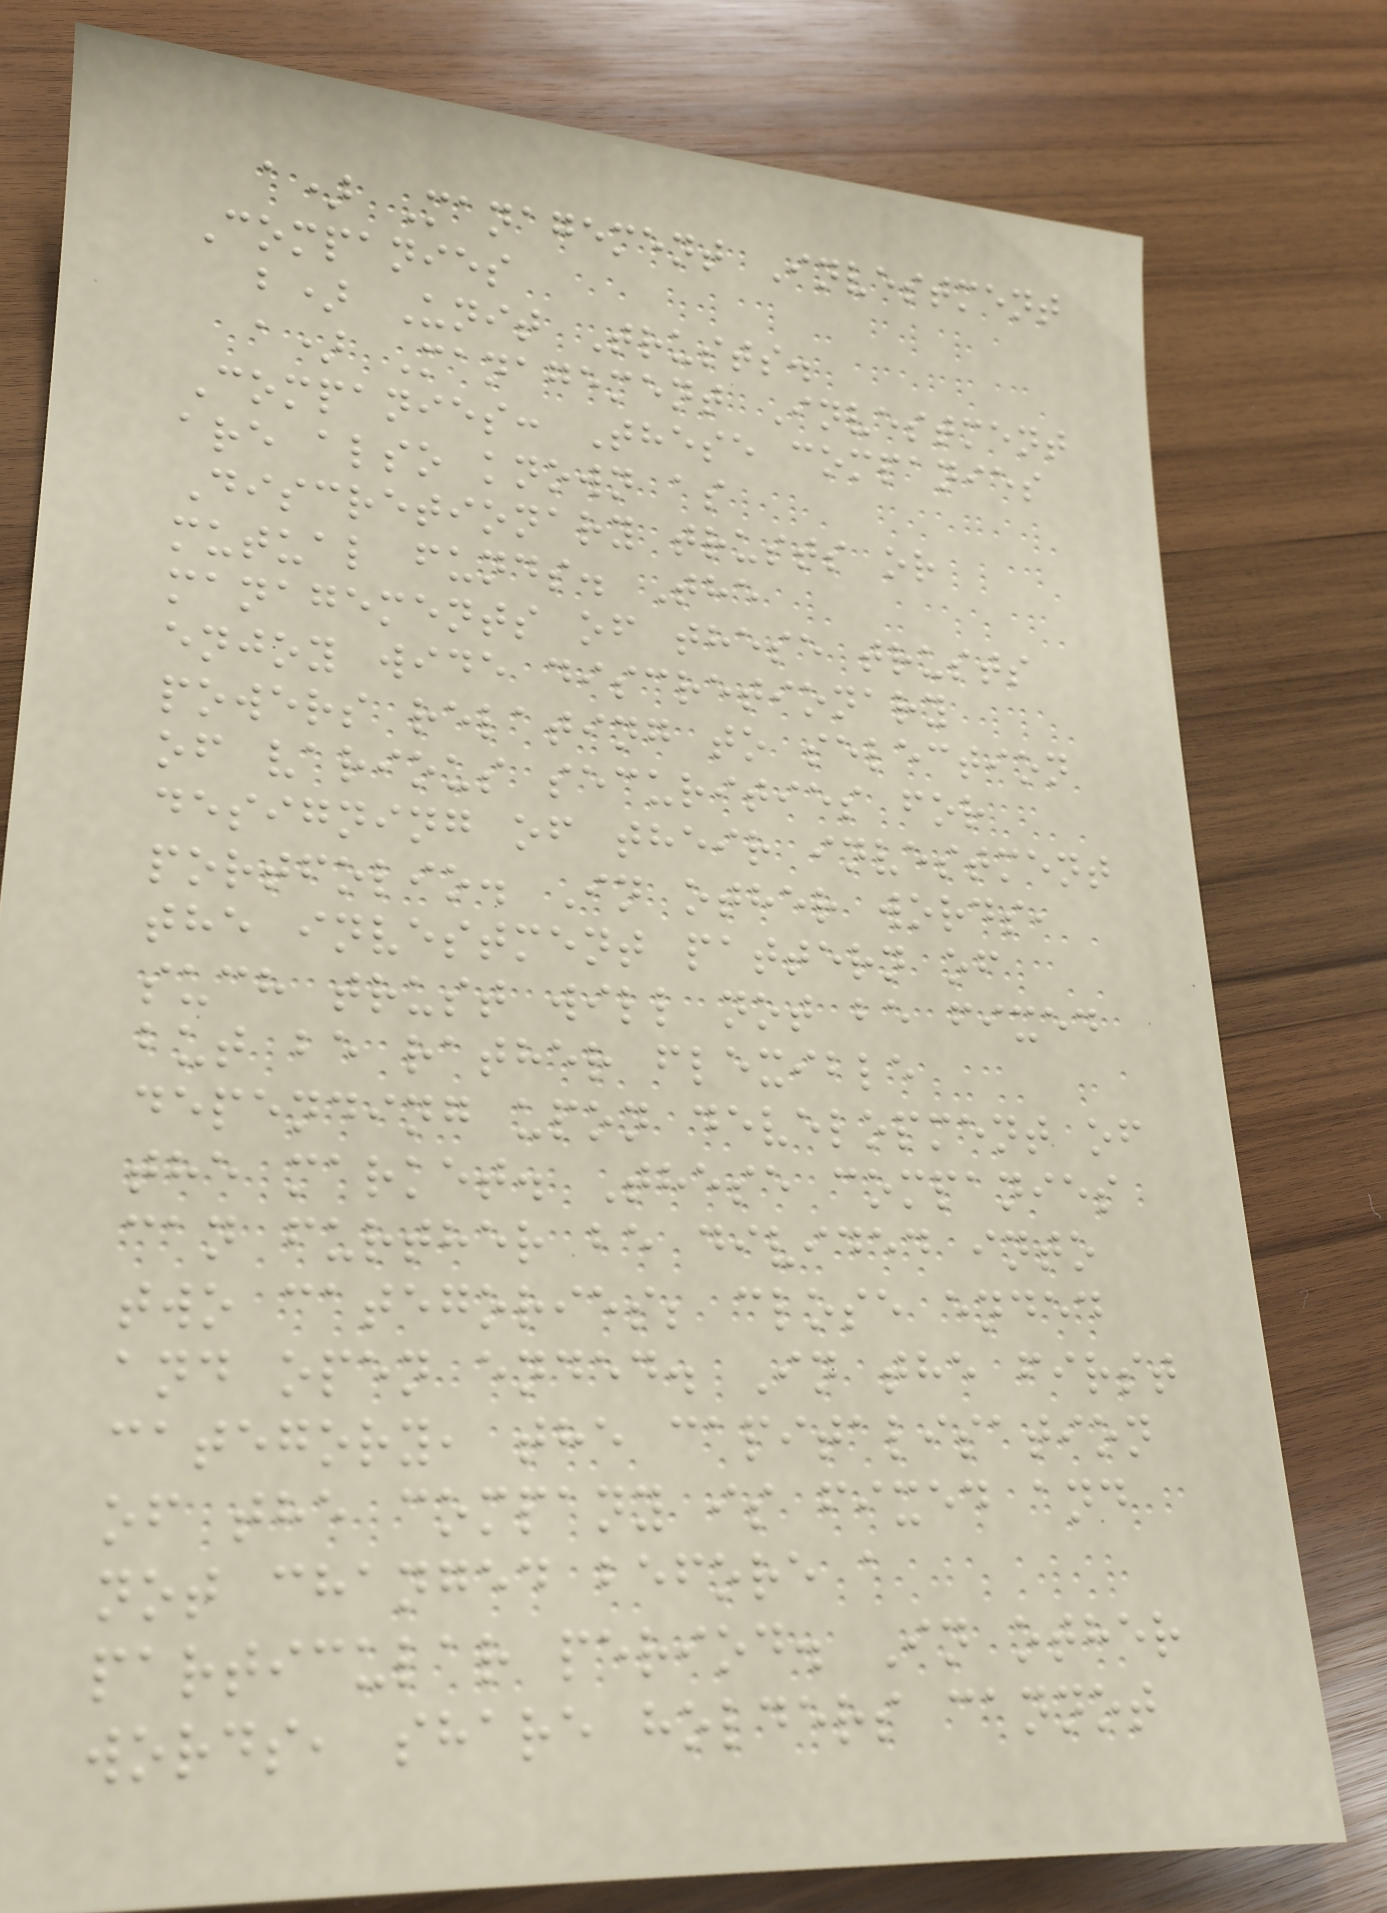a) Management Investment
Companies
b) Unit Trusts.
a) Management Investment
Companies: These companies
are also known as
Discretionary trusts or
mutual funds. The
managements of these trusts
enjoy wide discretionary
powers relating to selection
of various securities for
designing of their investment
portfolio. In other words,
the investment pattern of
such trust will not be fixed
but be rather flexible
depending upon development of
the market. These companies
can further be divided into
two categories; close ended
and open ended. In the first
category, the capitalisation
of the company is fixed and
not changed before a
particular period. In other
words, share holders cannot
